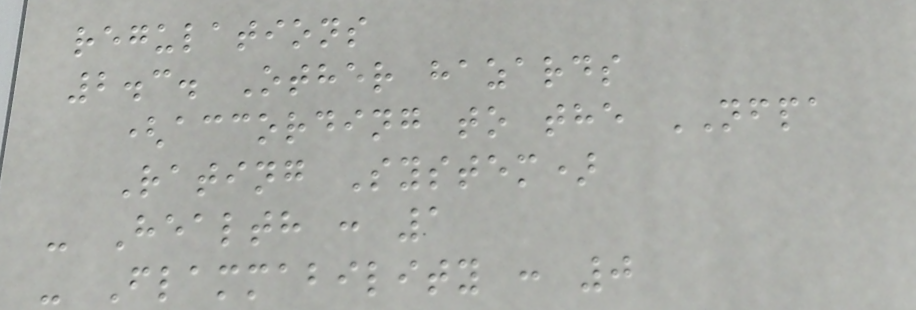regulations
2.3. Other hazards
(according to the NFPA
Rating System)
- Health : 1
- Flammability : 0
